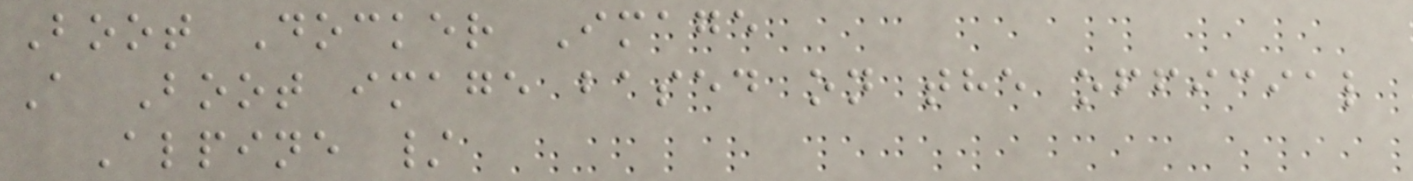Boot Docker Image
A Boot image based on the official
Alpine /
